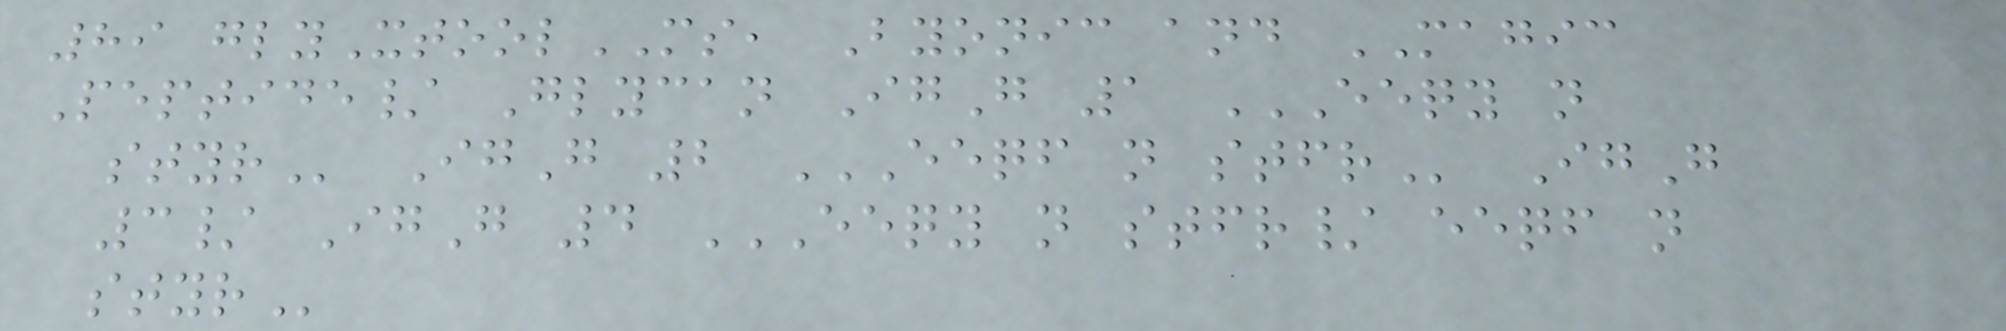89 glyXtoolMS, Byonic and MAGIC
Peptide/ Glycan IgG 1 EEQY N
STYR IgG 2 EEQF N STFR IgG
3/ IgG 4 EEQY N STFR/ EEQF N
STYR
